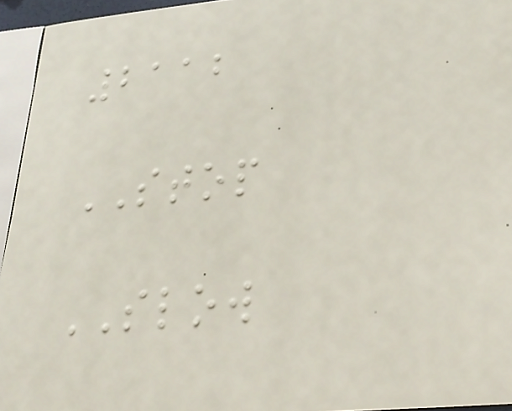2112
STOP
SLOW
